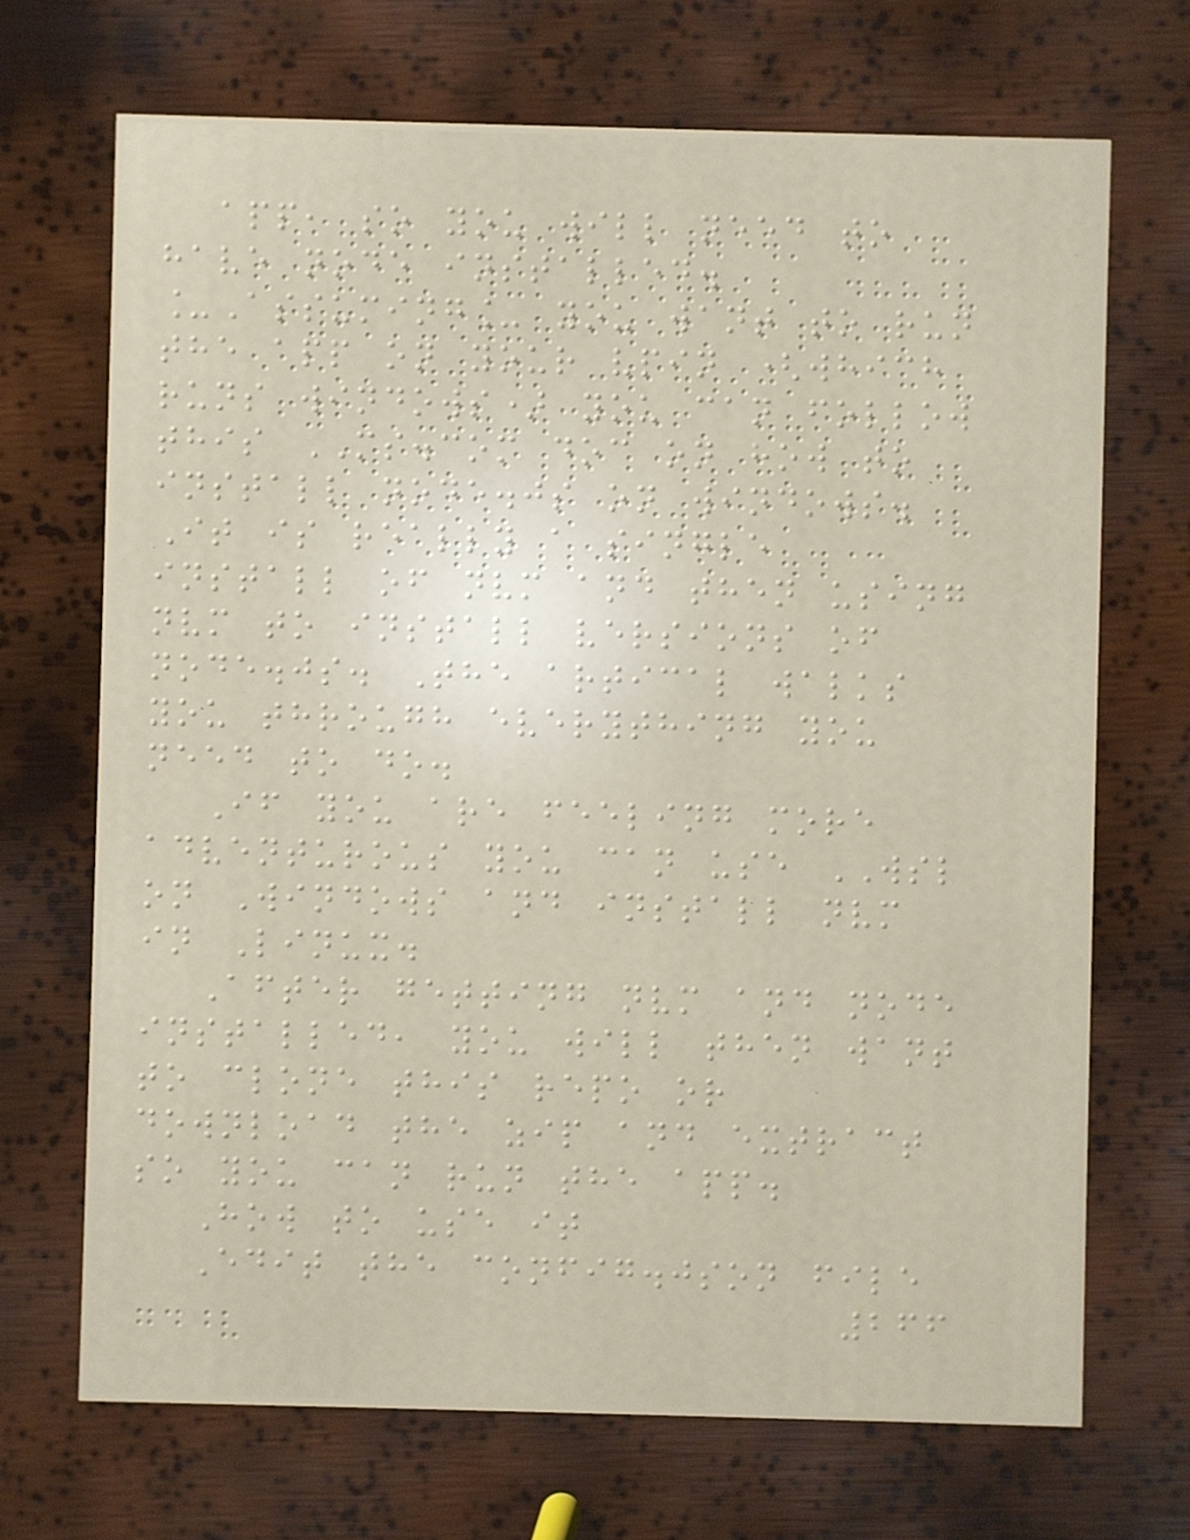app, so you will need to
have node installed.
_Assuming_ you want to run
the app on your vpin (which
runs windows) you can follow
this MS.com doc on how to
install node.js on windows.
It is really a single
install of nvm and then using
nvm to install versions of
node.js. The artical walks
you through everything you
need to do.
If you are feeling more
adventurous you can use WSL
on Windows and install nvm
in Linux.
After getting nvm and node
installed, you will then want
to clone this repo or
download the zip and extract
so you can run the app.
How to use it
Edit the config.json file
266
